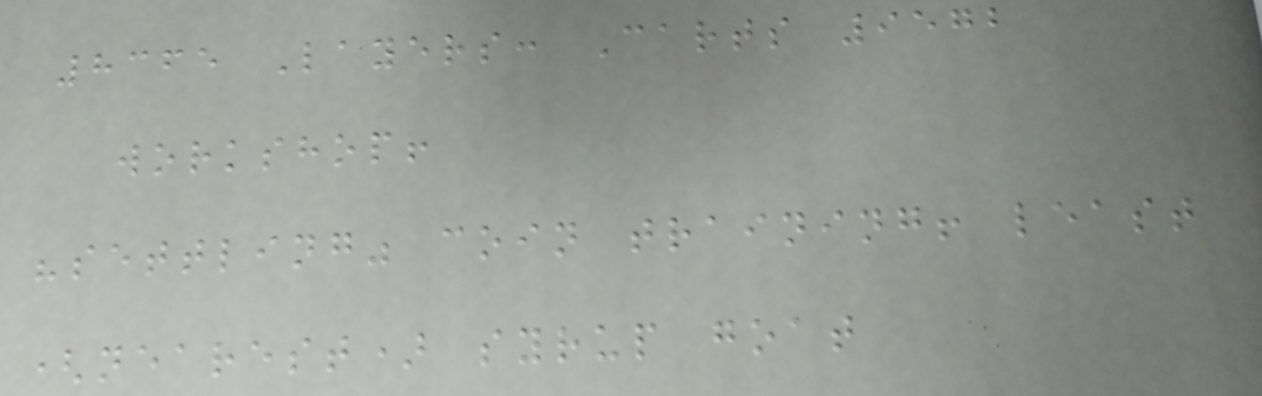8365 Layers: Carts 9572
workshop!
"settling" coin training! least
(nearest) syrup goat
